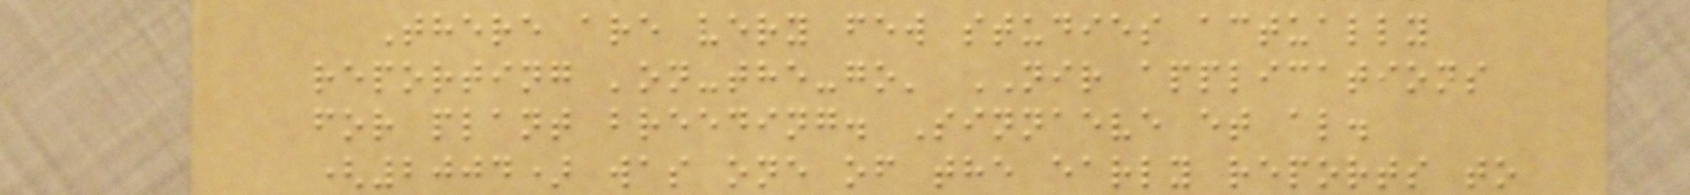There are very few studies actually
reporting 'on-the-go' NIR applications
for plant breeding. Sinnaeve et al.
(2004) was one of the early reports to
